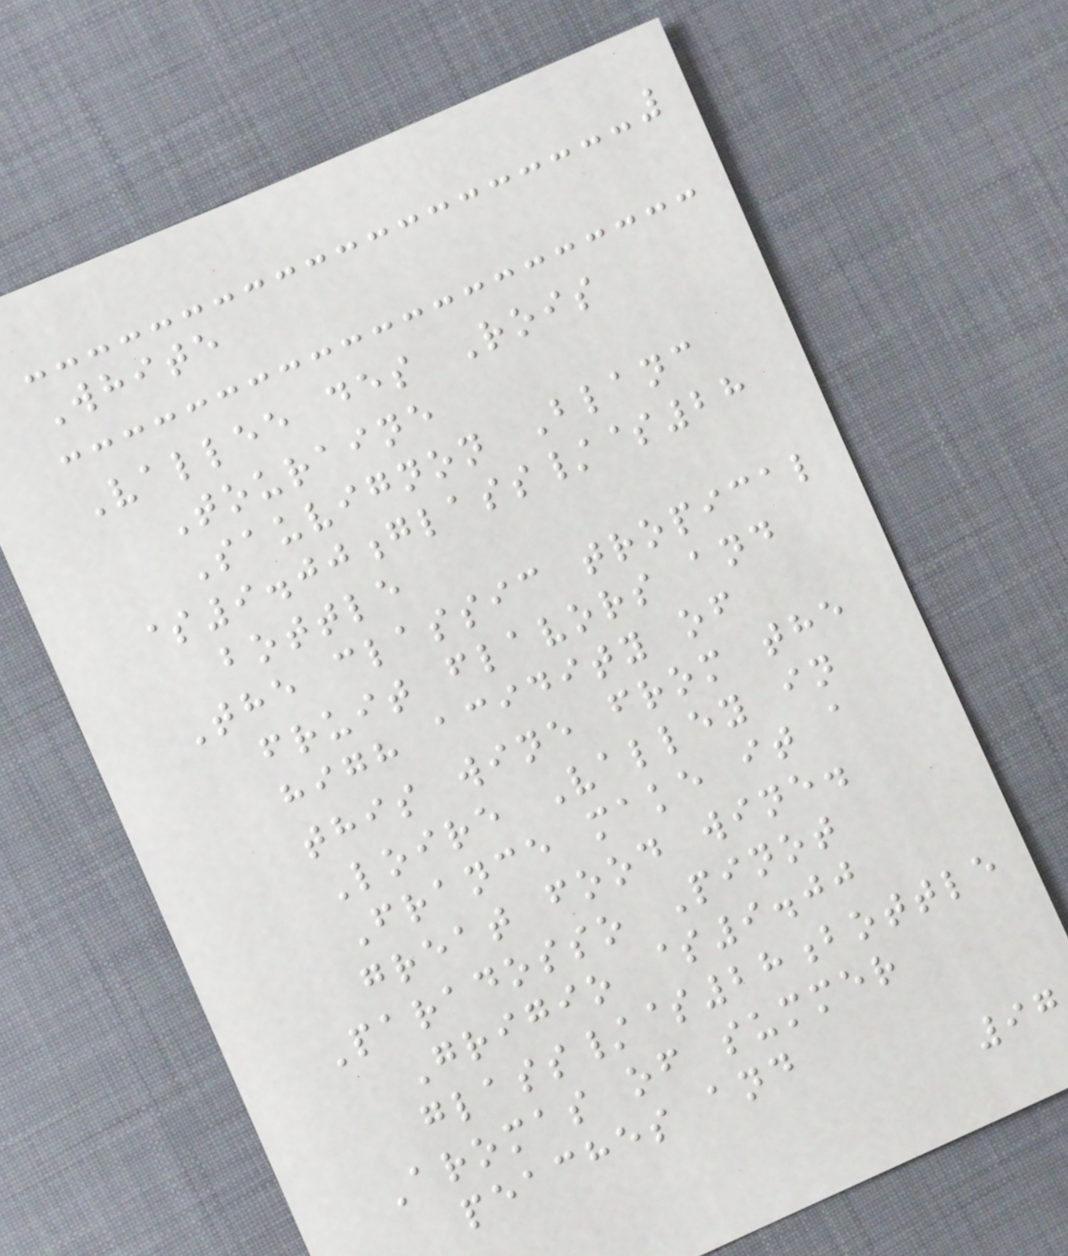White
Vallee des Rois
Touraine
Sauvignon Blanc
$9.00glass/$28
bottle
The classic tropical
fruit flavors and
high acidity of
this wine from the
Loire Valley in
France make it a
great food wine.
Paradosso Pinot
Grigio $9.00
glass/$28bottle
Aromas of summer
peaches and
97
